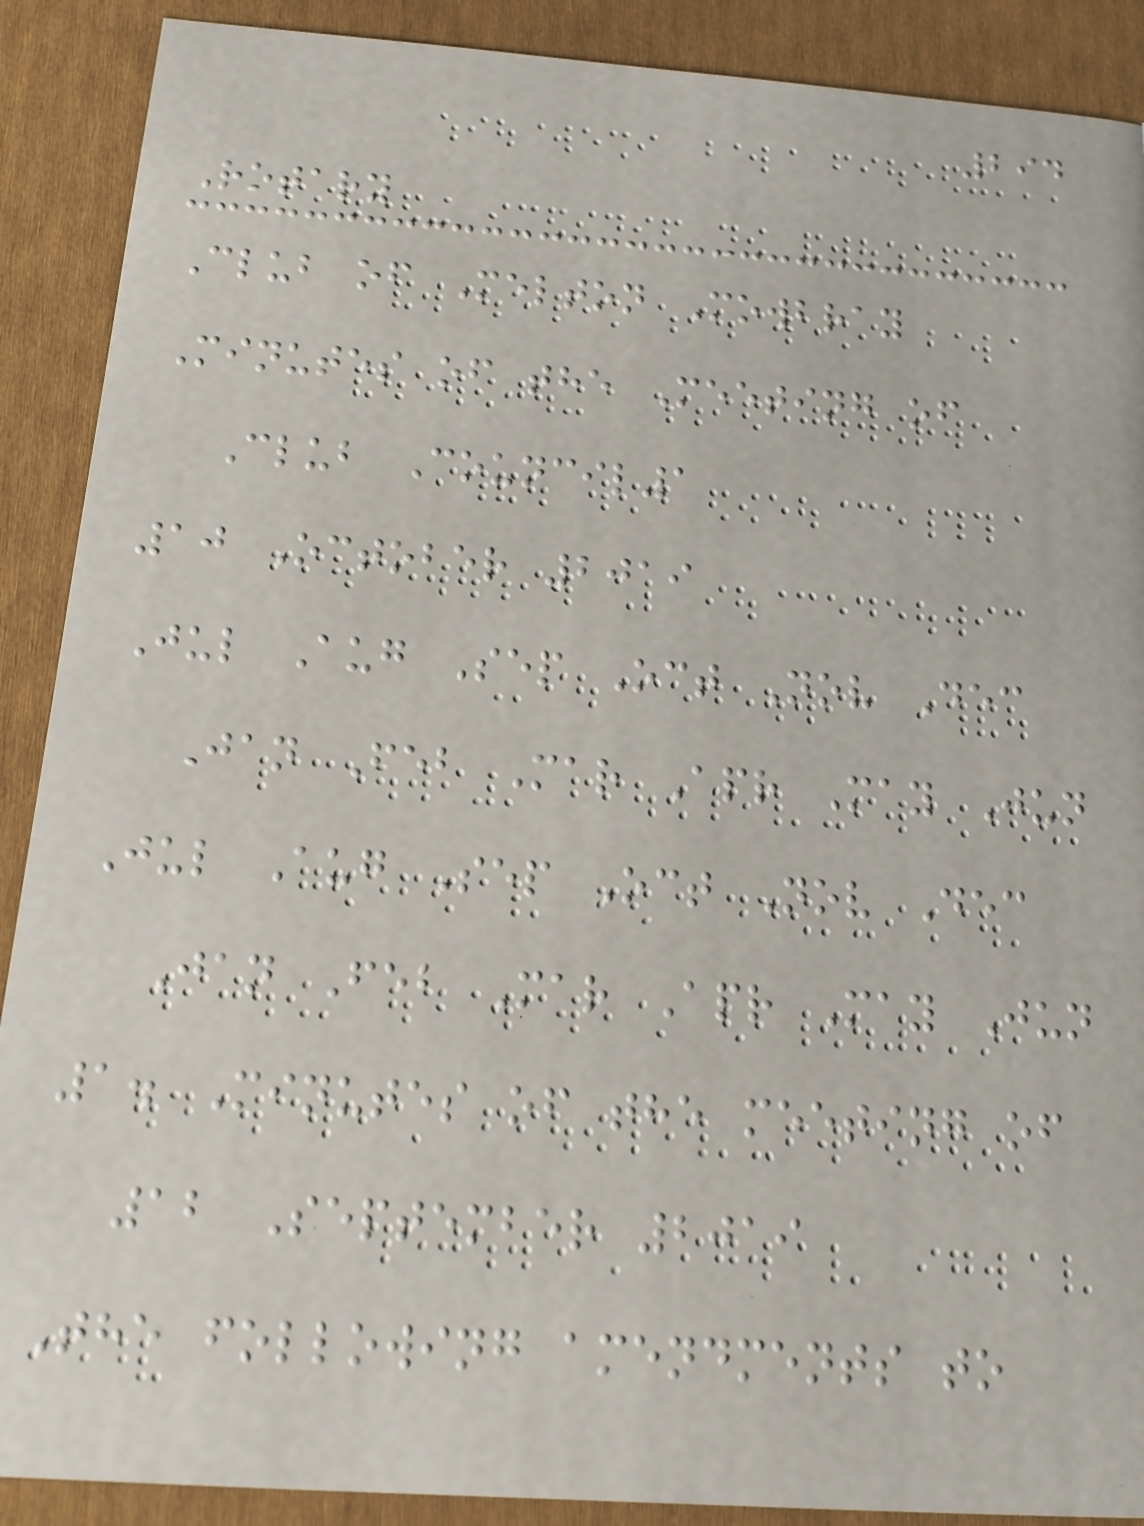294
Rotary
Club of Melton Mowbray
Minutes of the Meeting of
Club Council1
10 October 2019
Jul Aug Sep Oct Nov Dec
Jan Feb Mar Apr May Jun
Jul Aug Sep Oct Nov Dec
Jan Feb Mar Apr May Jun
1. Minutes of the meeting of
12 September 2019
The following amendments to
